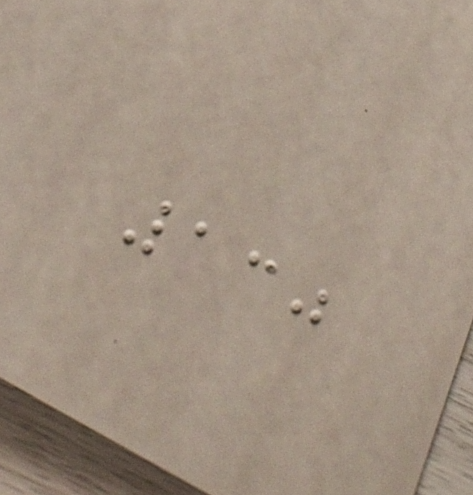130
